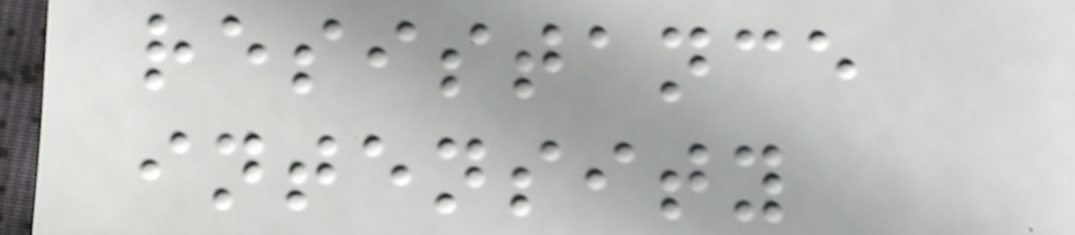resistance
intensity
